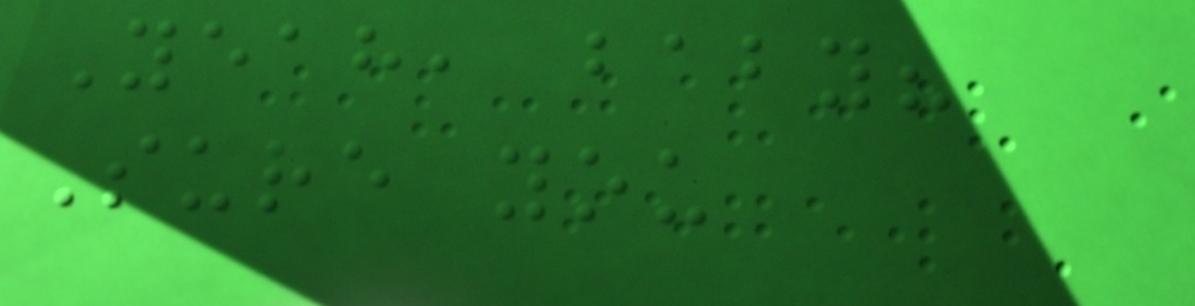Yeah, baby?
Sure you
